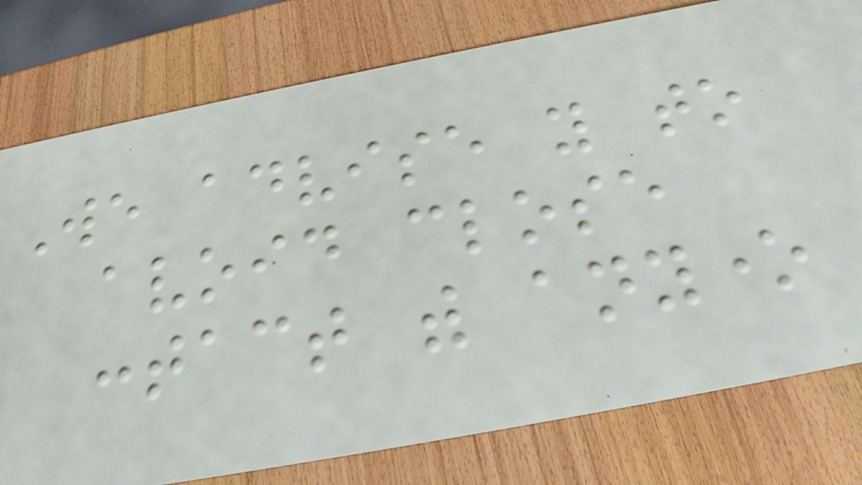We advise you to
avoid close
contact with anyone
